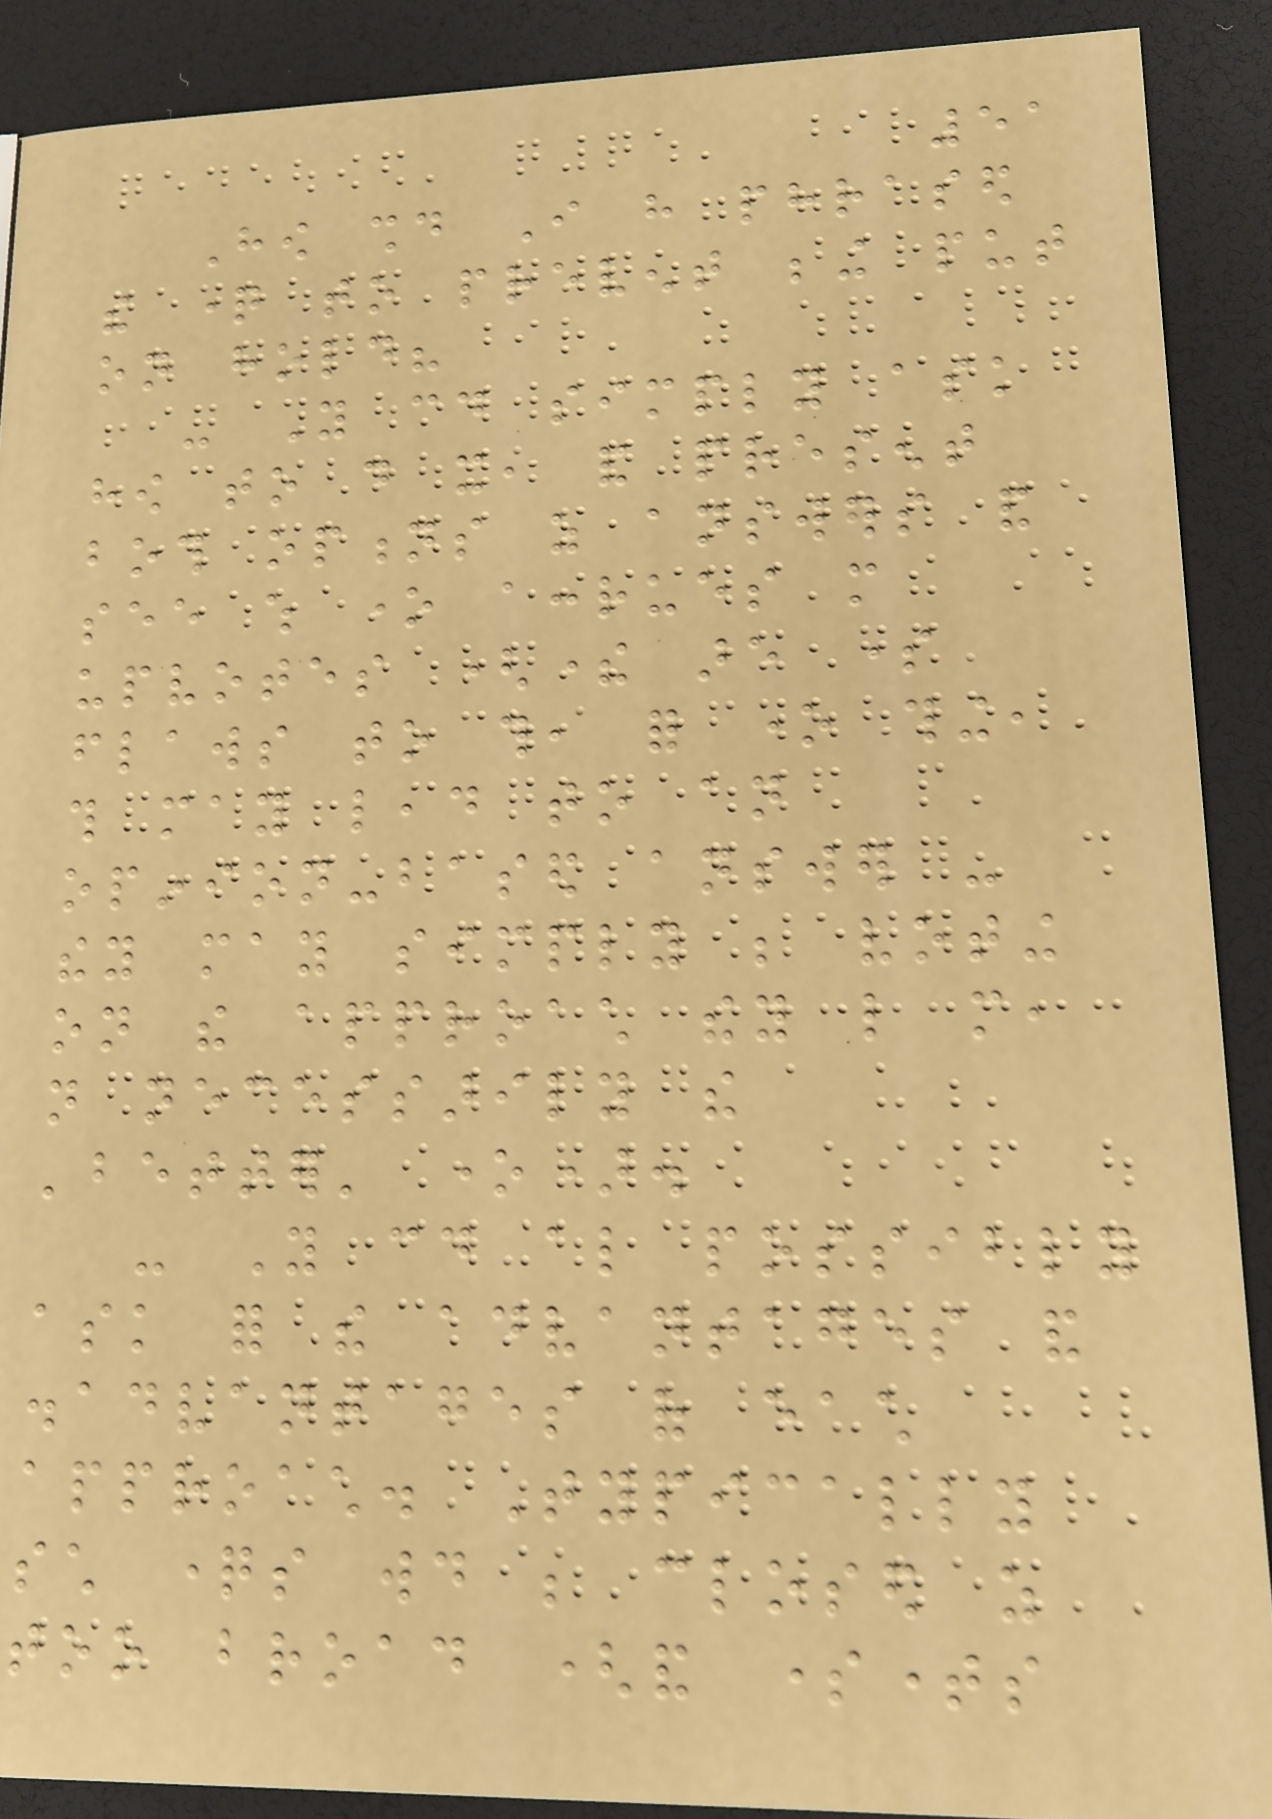51
How should I have phrased
the question to prevent being put
on hold?
- You could simply ask
how to do it, and present
both options as answers and
see which one accrues more
upvotes (there are some
flaws to this, for one thing,
this may lead to an
opinion-based answer -
they may simply be voting
on the approach they like more,
not necessarily the
'better' one).
- You could also possibly
ask for the advantages and
disadvantages of each
approach. Typically
such questions would be closed as
too broad (and sometimes
